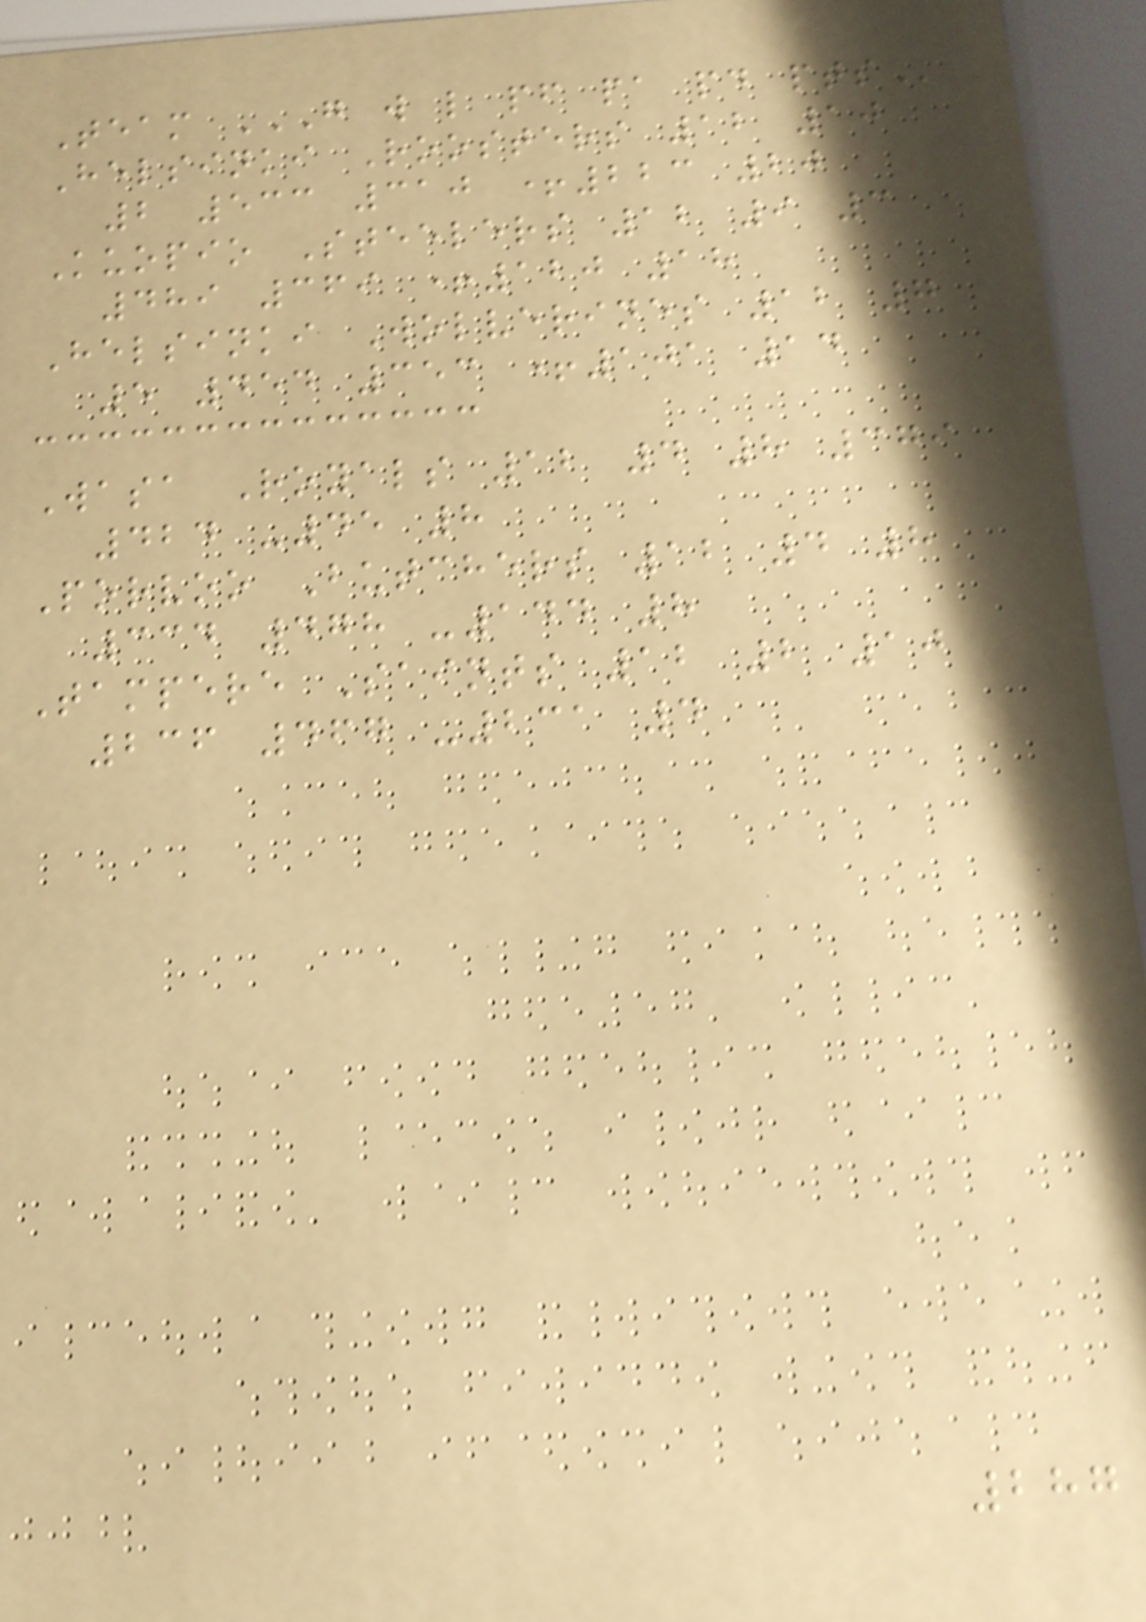Team G W L PF PA PD PTS
Helsinki Roosters 12 10
2 533 310 +223 20
Kuopio Steelers 12 9 3
489 369 +120 18
Helsinki Wolverines 12 7
5 454 353 +101 14
Wasa Royals 12 4 8 379
424 -45 8
Porvoo Butchers 12 4 8
334 478 -144 8
Tampere Saints 12 2 10
236 467 -231 4
287
